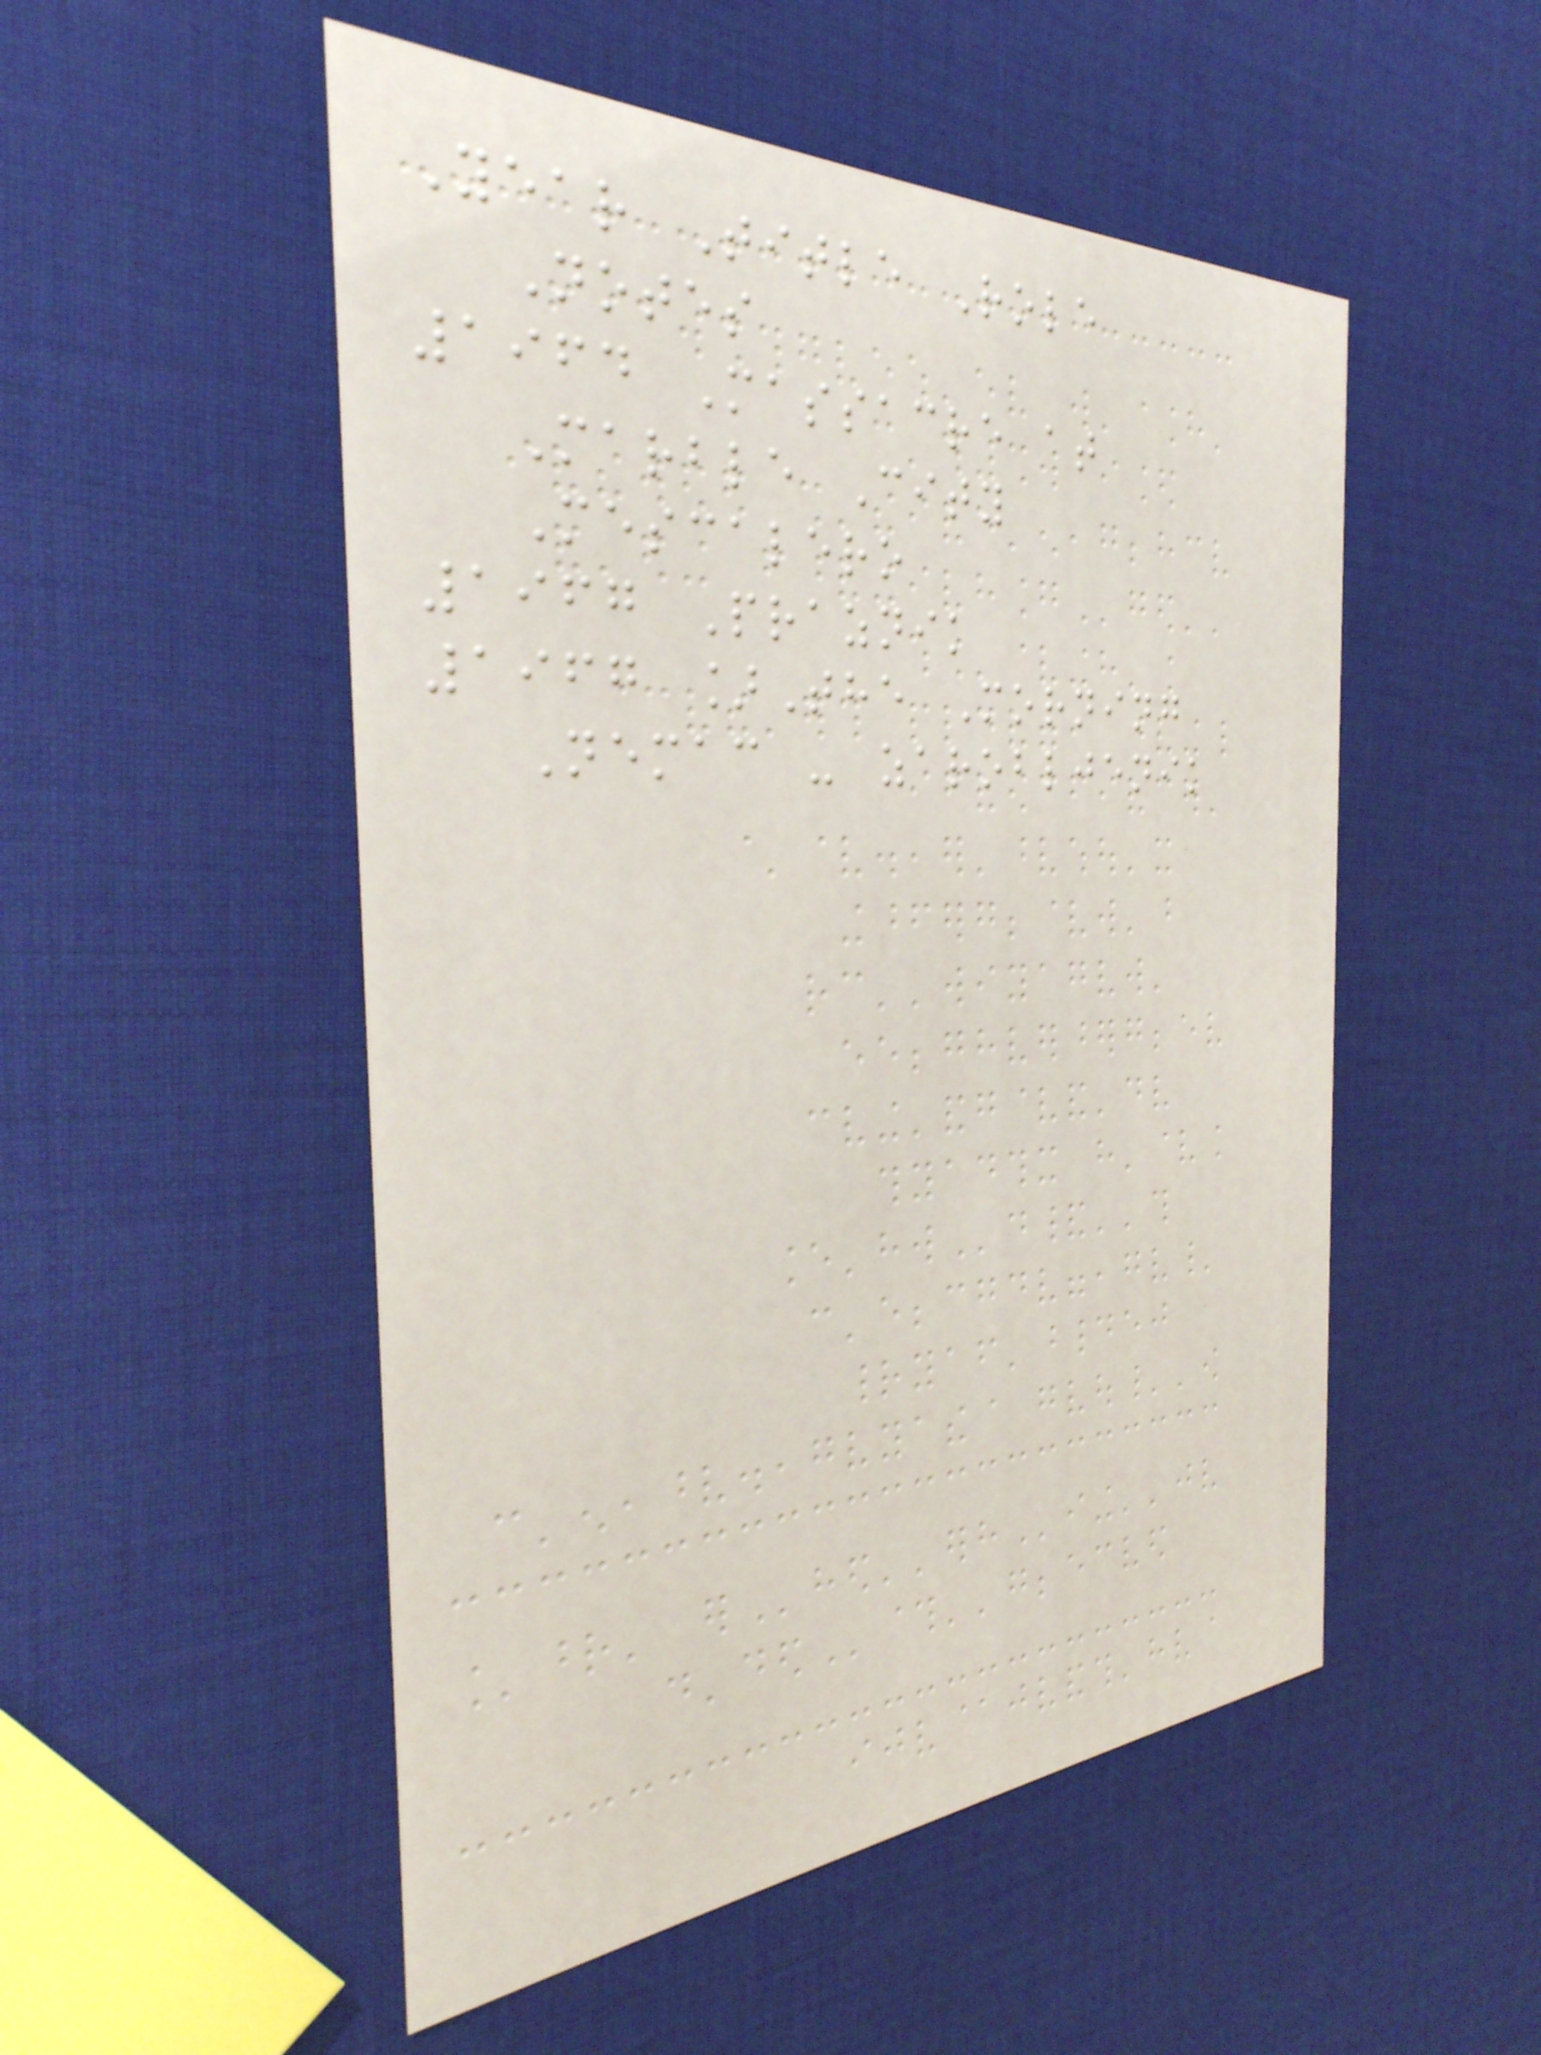Year Title Role
Notes
1964 Massacre at
Marble City
Mescalero
1967 Praznik
1967 ]The Morning
Nemac - zarobljenik
